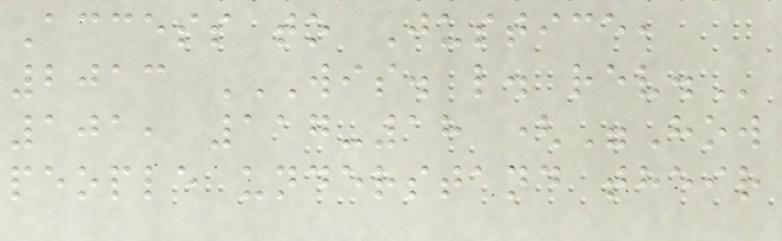Access to Justice,
2013 WIS. L. REV.
101, 117-18 ("How
people understand their
